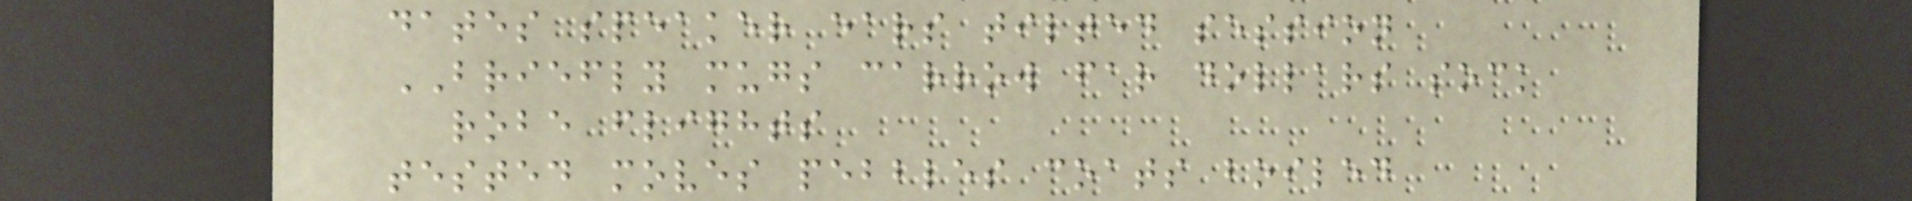dates speaker ears tilted session
BRIEFLY mugs carrow far dollars sock
robe flights
tested moves pebbles coats boiled
